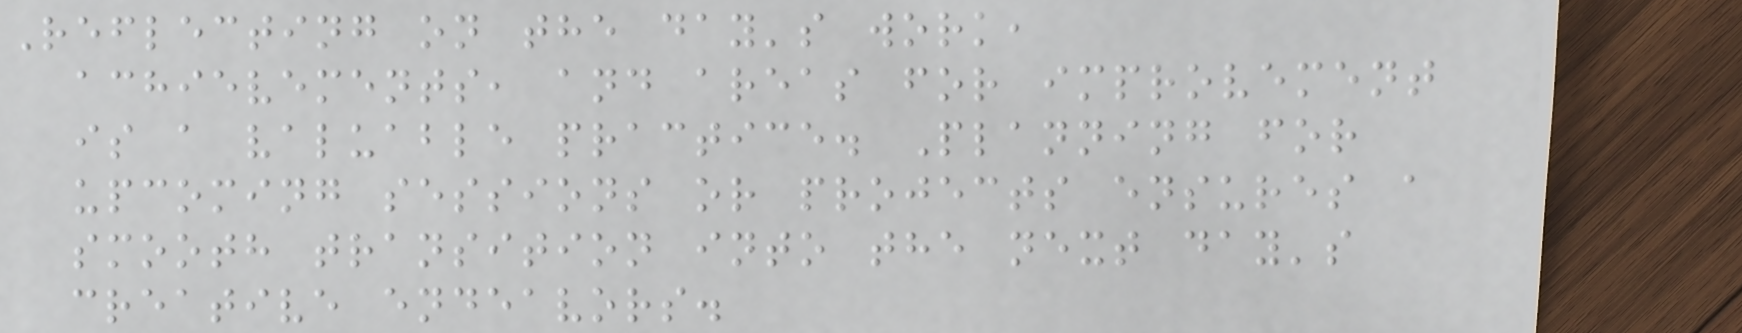Reflecting on the day's work,
achievements, and areas for improvement
is a valuable practice. Planning for
upcoming sessions or projects ensures a
smooth transition into the next day's
creative endeavors.
